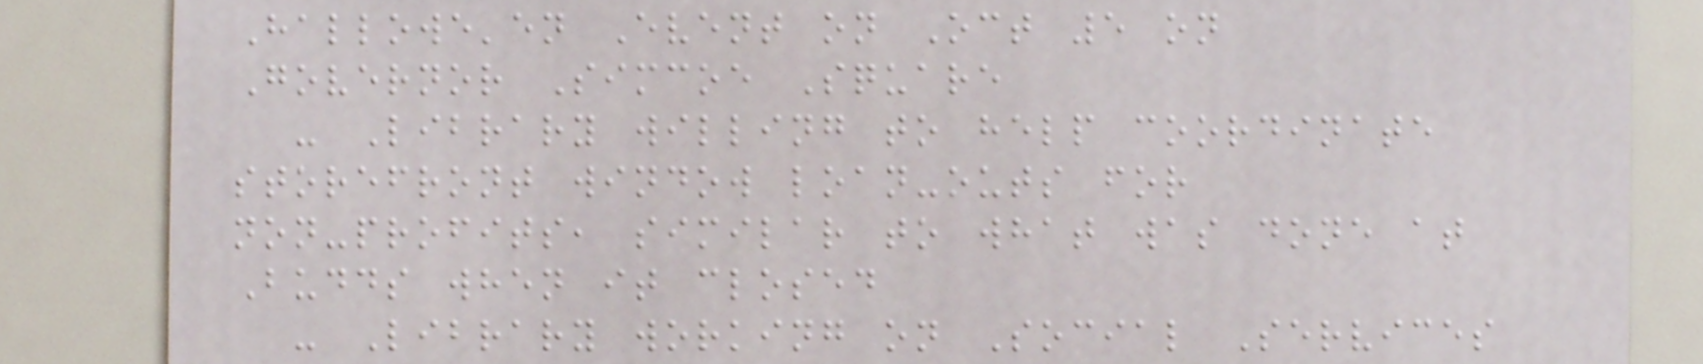Hallowe'en Event on Oct 5 on
Governor Simcoe Square
- Library willing to help coordinate
storefront window loan-outs for
non-profits, similar to what was done at
Budds when it closed
- Library working on Social Services
